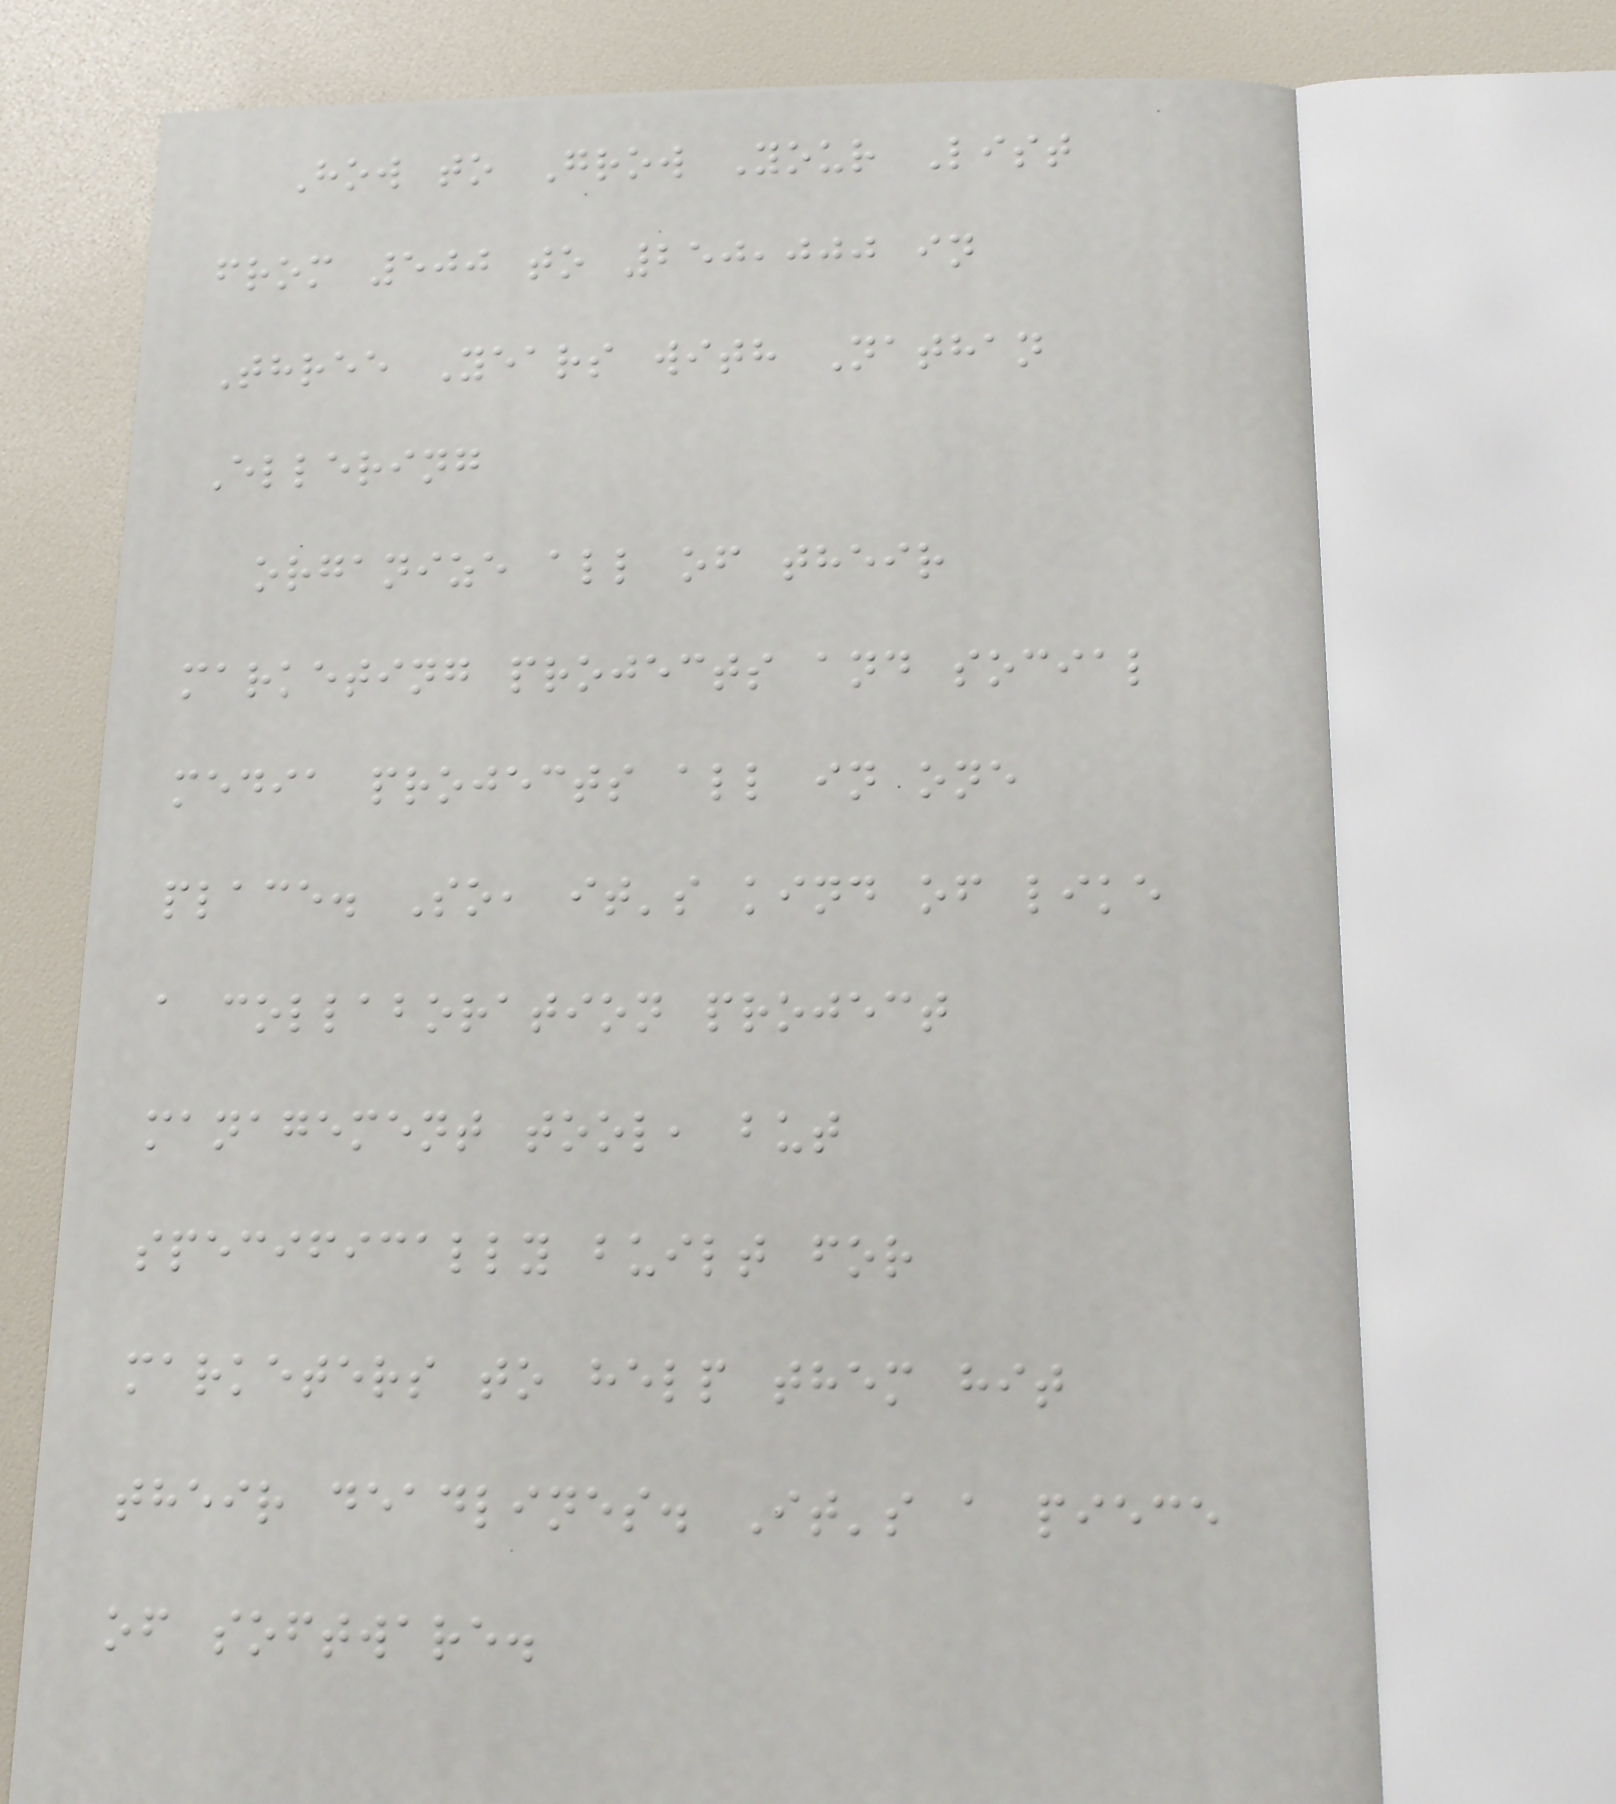How to Grow Your List
from 500 to 250,000 in
Three Years with Nathan
Ellering
organize all of their
marketing projects and social
media projects all in one
place. So, it's kind of like
a collaboration project
management tool, but
specifically built for
marketers to help them hit
their deadlines. It's a piece
of software.
